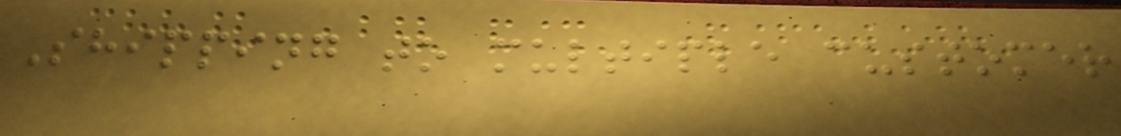Shipping to multiple customer
